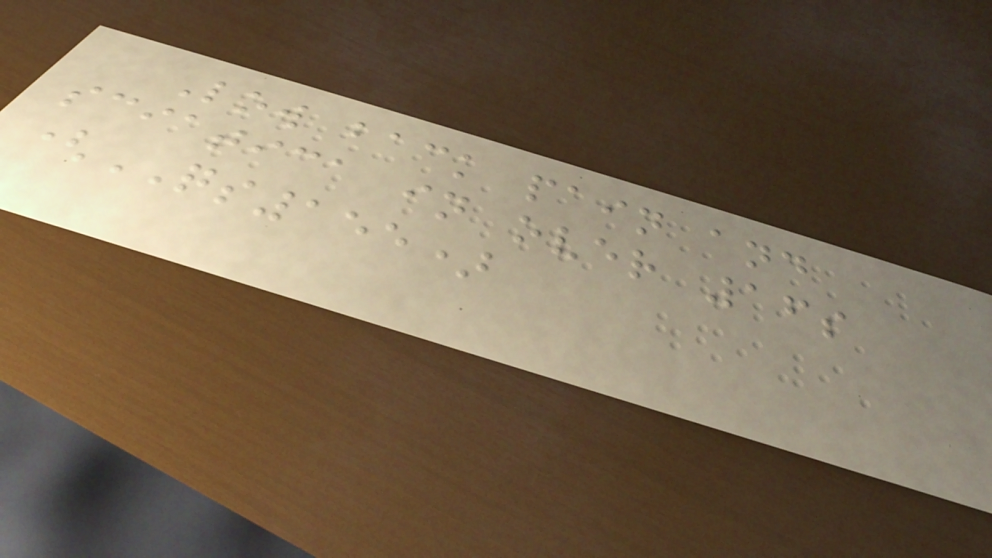Low back pain and
sciatica in over 16s
(QS155)
